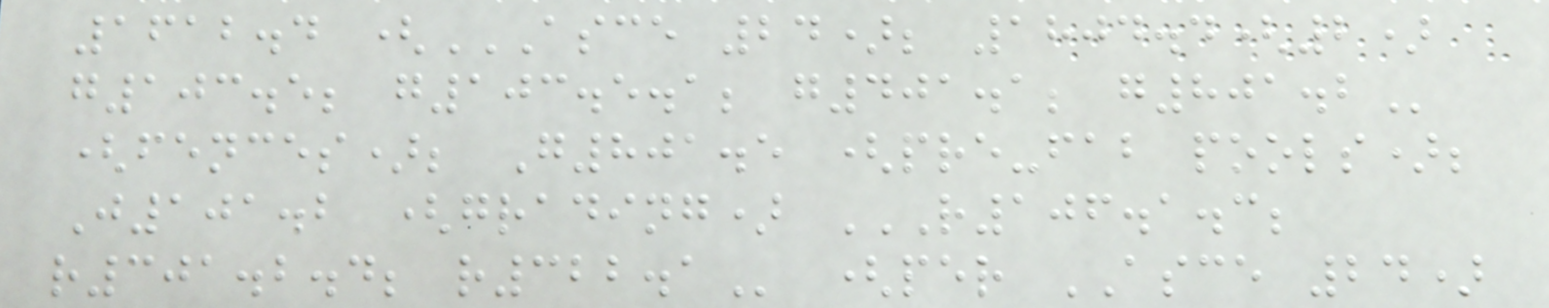1612.4 (ASCE 24); 1804.4(2)
G103.5; G103.5.1; G401.1; G801.2
(fences); G801.5 (pre-fab pools);
J101.2 (grading) R106.1.3;
R301.2.4; R322.1 (per ASCE 24)
